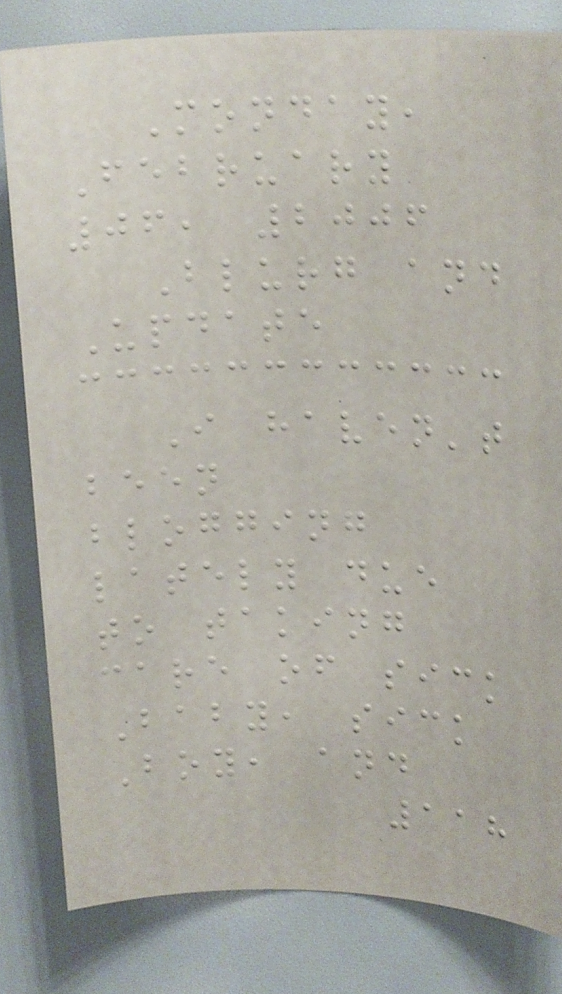Monday,
February
06, 2006
Blurg and
Update
I haven't
been
blogging
lately due
to taking
care of sick
Baby, sick
Boy, and
118
